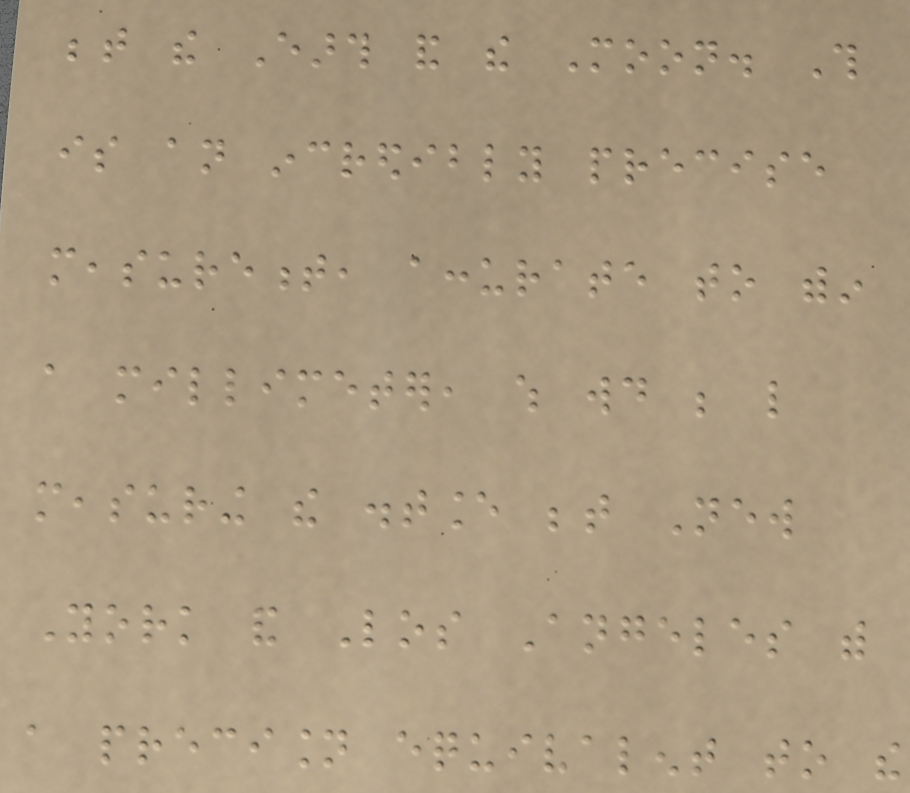between the Earth and the Moon. This
is an incredibly precise
measurement, accurate to within
a millimeter, which would be like
measuring the distance between New
York and Los Angeles with
a precision equivalent to the
